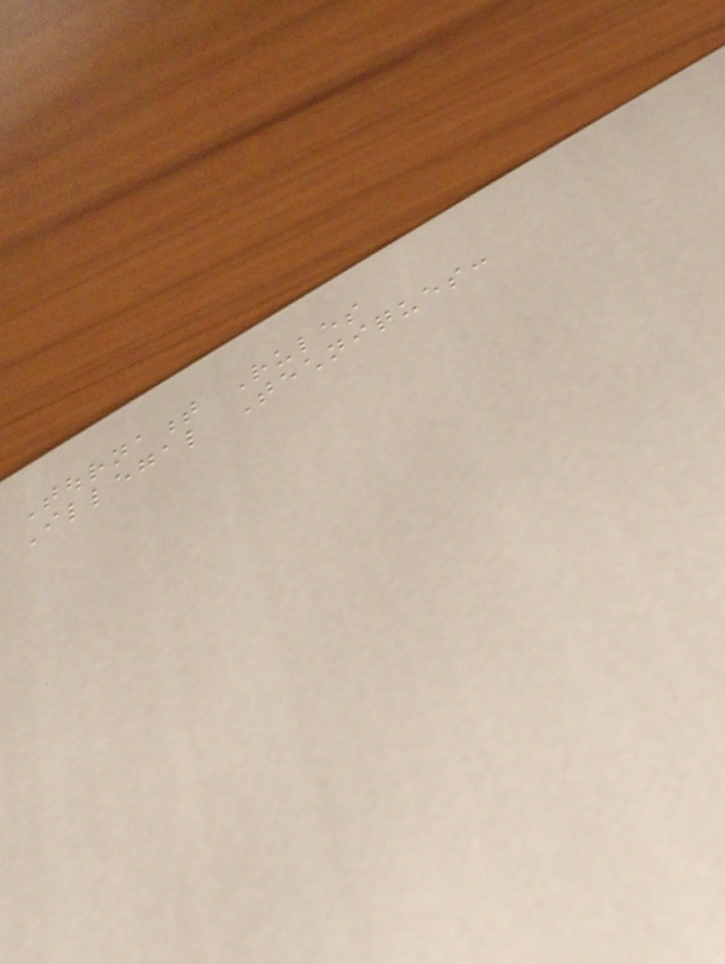Tournament Rules
Illegal Techniques:
